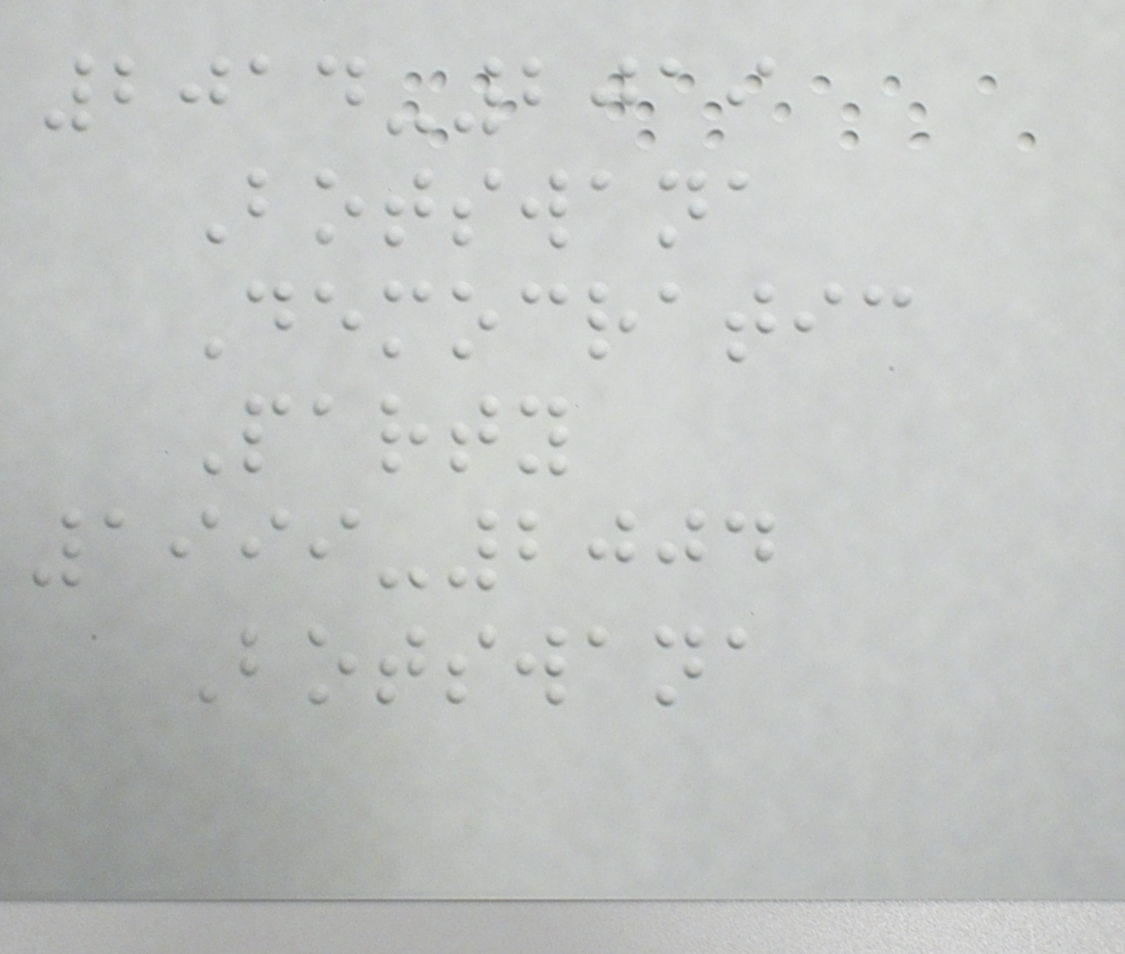2014-2019
Botswana
Democratic
Party
1999-2004
Botswana
